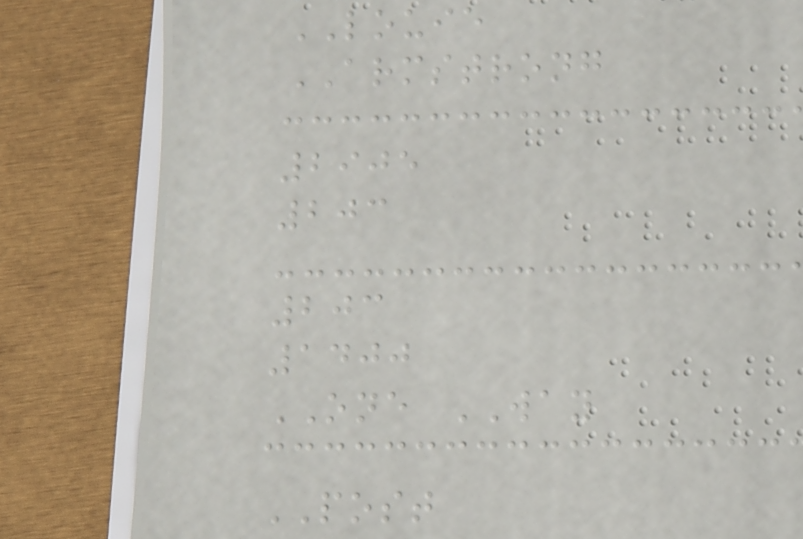LOUIE
ARMSTRONG
2905
203
203
1400
ONE WAY
POST
